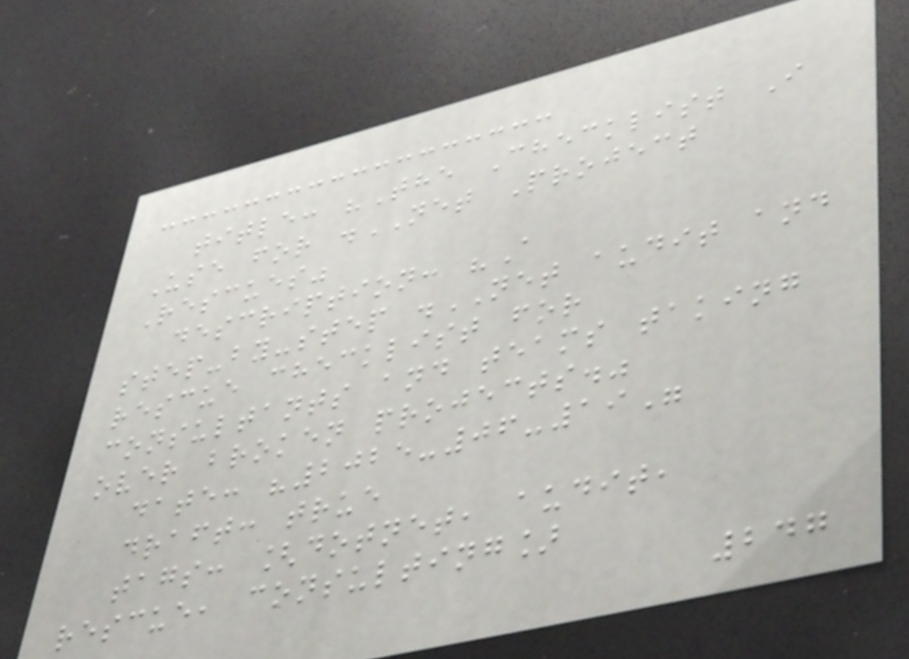title: "The Checklist I
Use for .NET Project
Rescues"
description: "A
step-by-step .NET audit and
rescue checklist for
consultants and teams taking
over broken projects."
date: "2025-06-19"
draft: true
tags: [dotnet, audit,
rescue, consulting]
247
